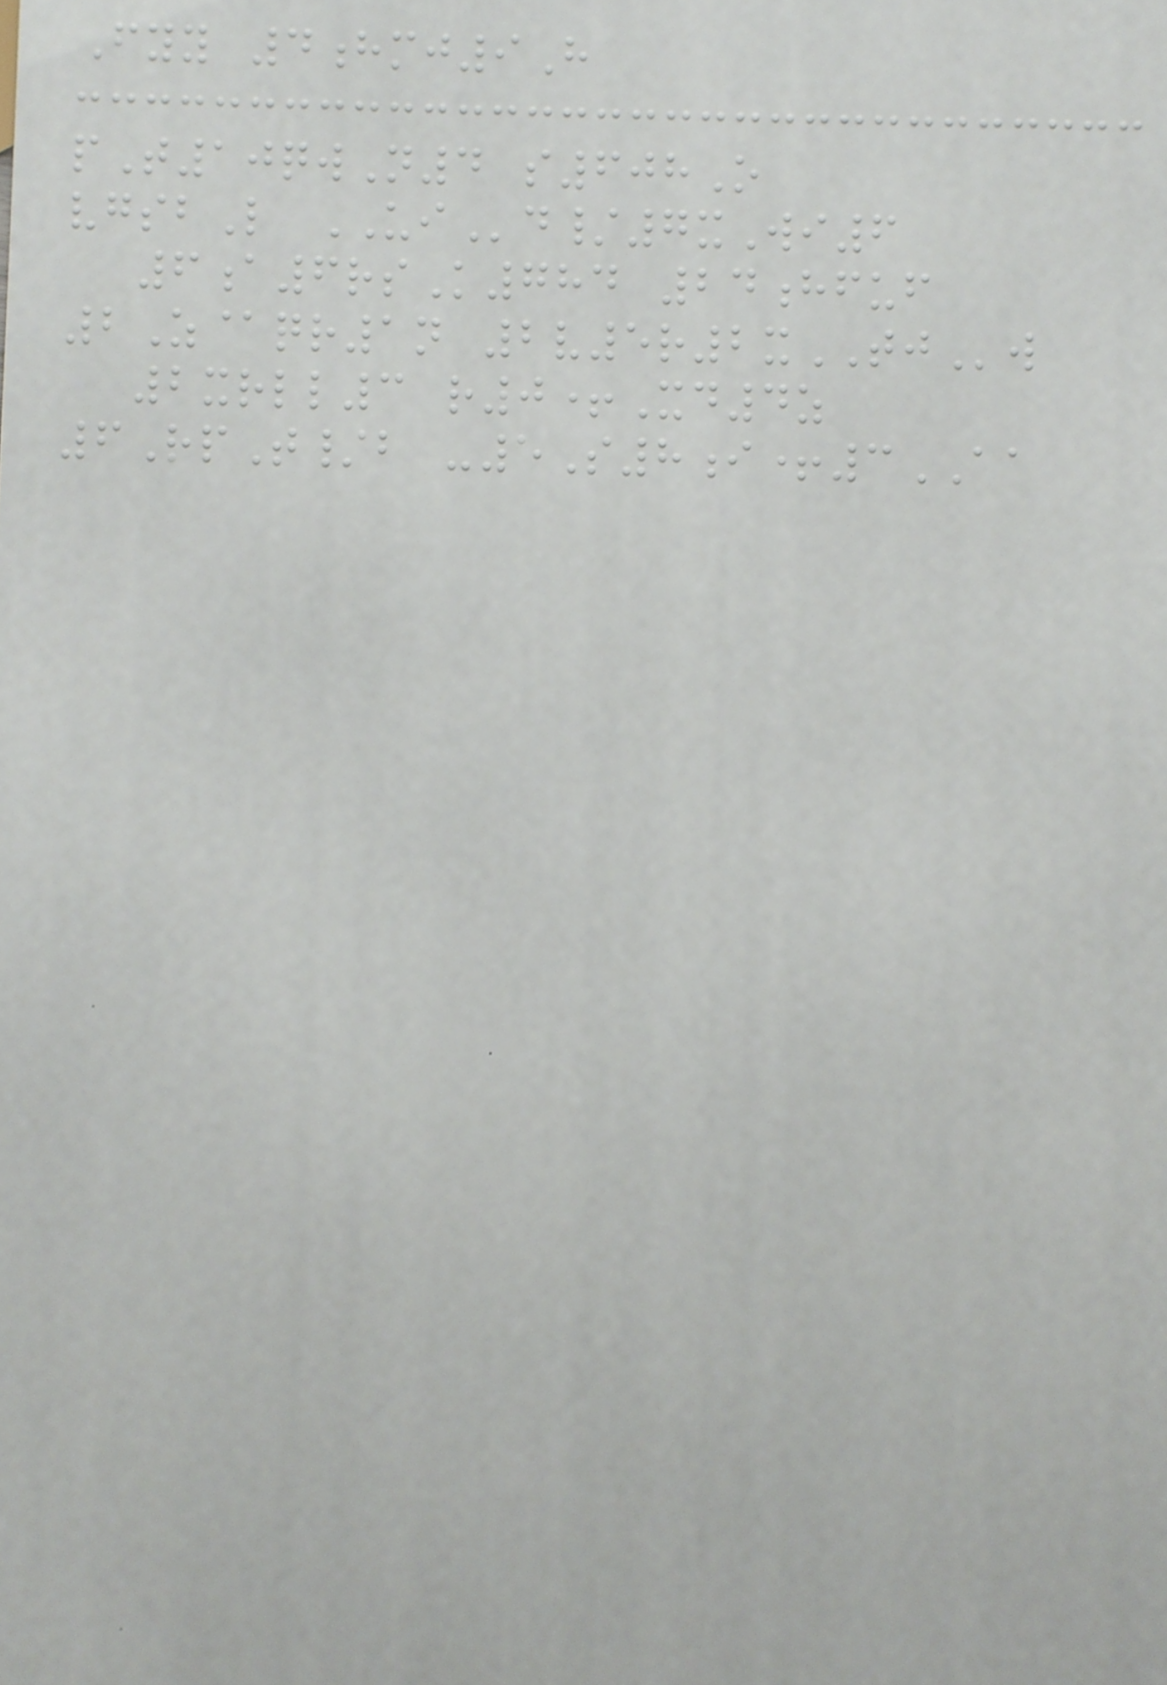Fyy 4hmj9H
pT10qwN4 s608O
vgsbL UId/7xWi6
6a6rsK784 24hfuf
2Z@qr1n 2v5r2xTJw
2xrll3 r0+Xd4z
6RpT/b -5S8i+3AA
